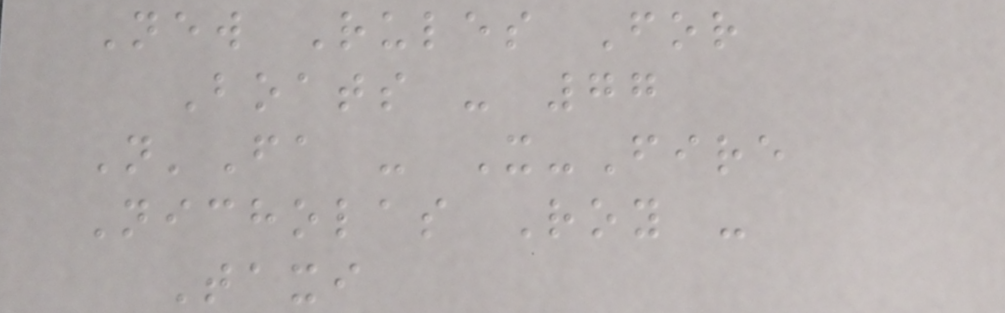New Rules For
Boats - 77
N'Fa - X-Fire
Nicholas Roy -
Taxi
